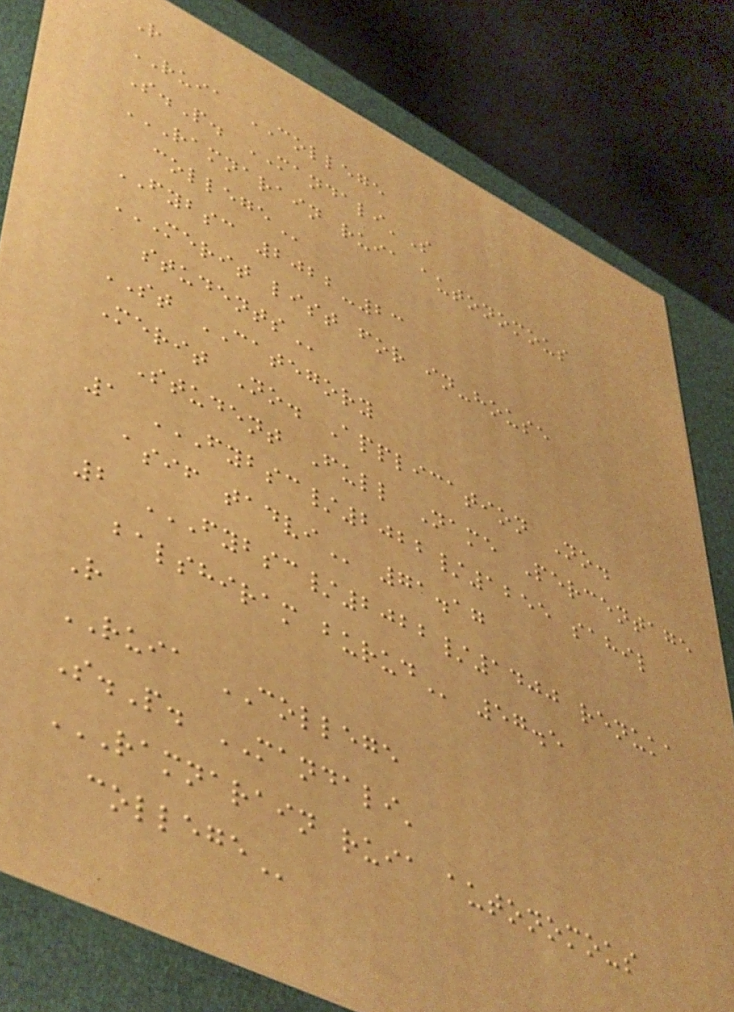R
RUIA COLLEGE
S.P. MANDALI'S
RAMNARAIN RUIA AUTONOMOUS
COLLEGE
FYBSC 2022-23
MERIT LIST FOR IN-HOUSE
STUDENTS
ST CATEGORY
Merit No. Application No.
Student Full Name Percentage
1 FYBSC/2022/1255 SAHIL
ASIF TADVI 71.17
2 FYBSC/2022/1400 RENUKA
BALSHIRAM BURUD 57.5
R
RUIA COLLEGE
S.P. MANDALI'
RAMNARAIN RUIA AUTONOMOUS
COLLEGE
